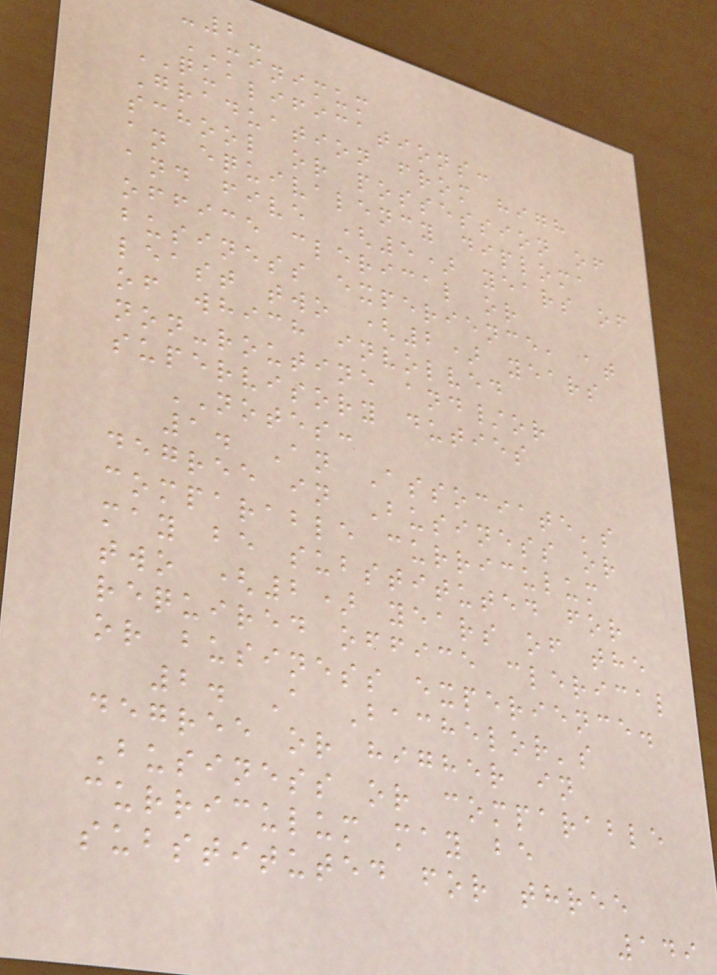-2-
MINIMUM
QUALIFICATIONS:
Graduation from high
school or possession of
an equivalency diploma
and five (5) years of
office clerical or
business experience, at
least two (2) years
of which involved
non-routine and/or
supervisory duties
NOTES:
1. An Associate's
degree in Business or
comparable curriculum
may be substituted for
two (2) years of the
required office clerical
or business experience.
2. A Bachelor's
degree or higher in
Business or comparable
curriculum may be
substituted for three
149
